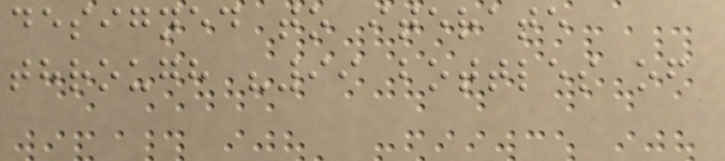designed to iterate
through "99 bottles of
